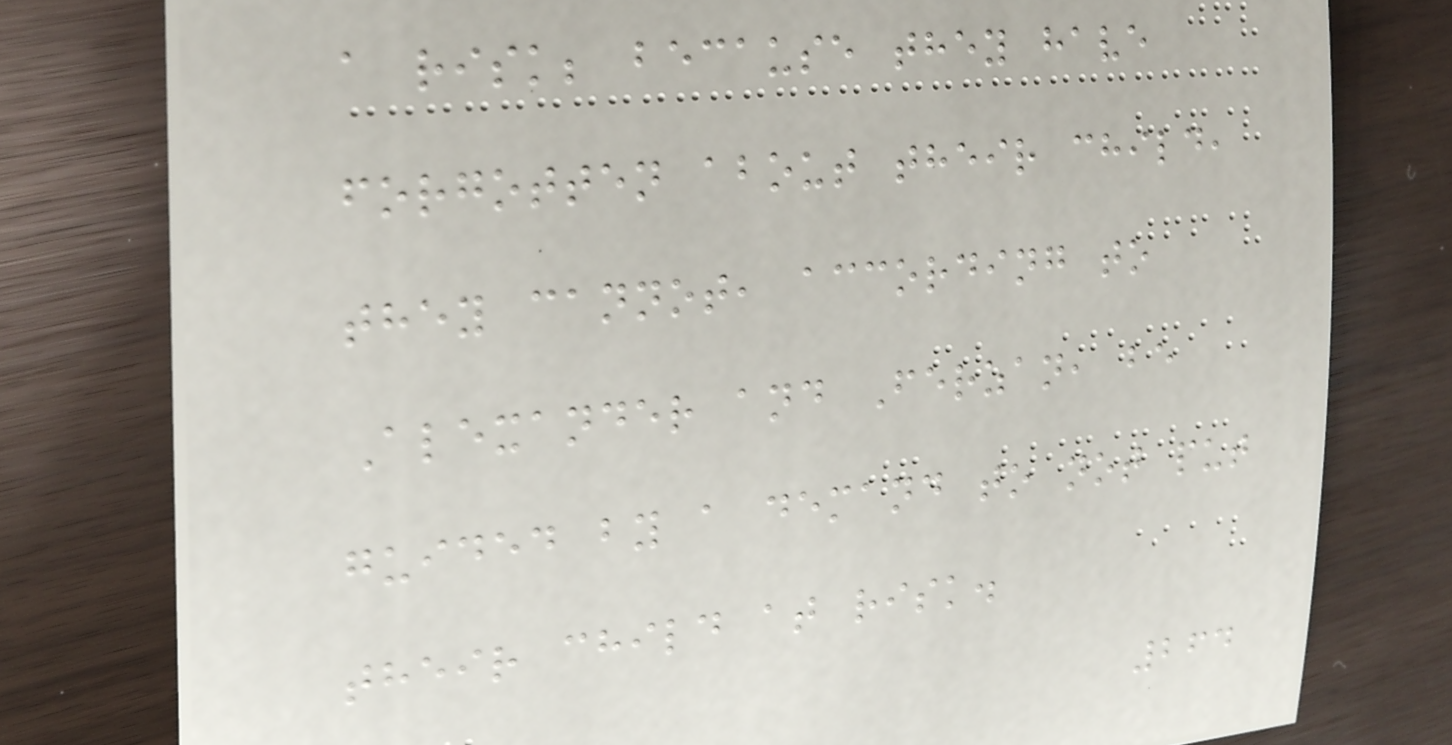a risk; because they have
forgotten about their child,
they cannot, according to
Alexander and Ferzan, be
guided by a demand to not put
their child at risk.
264
